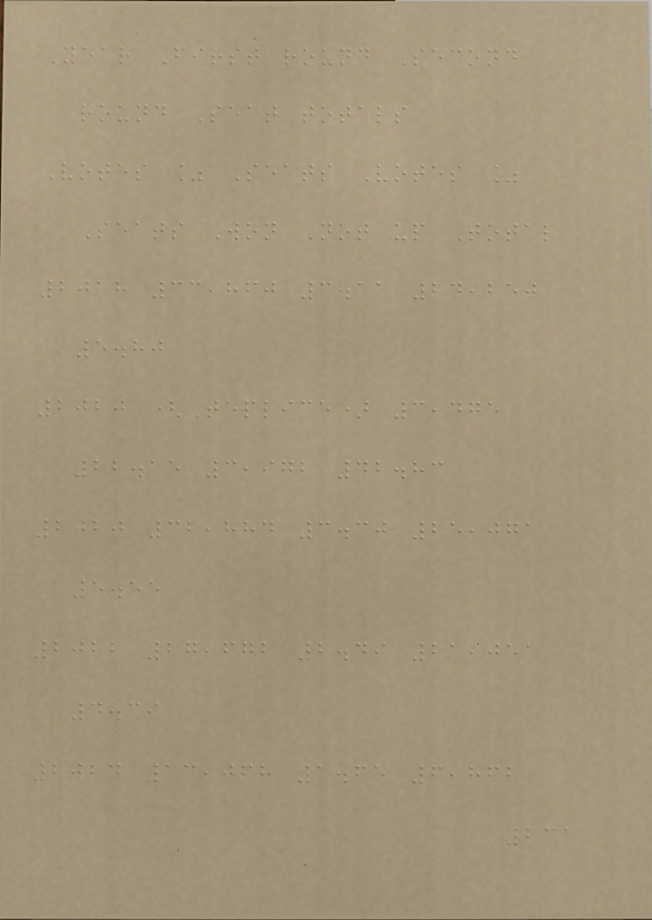Year First round Second
round Seat totals
Votes % Seats Votes %
Seats Won Not up Total
2018 33,860 3.11 24,250
5.80
2020 (Teplice) 3,475
22.15 3,972 42.83
2020 32,884 3.30 25,071
5.55
2022 27,672 2.49 21,051
4.39
2024 13,068 1.65 6,862
231
